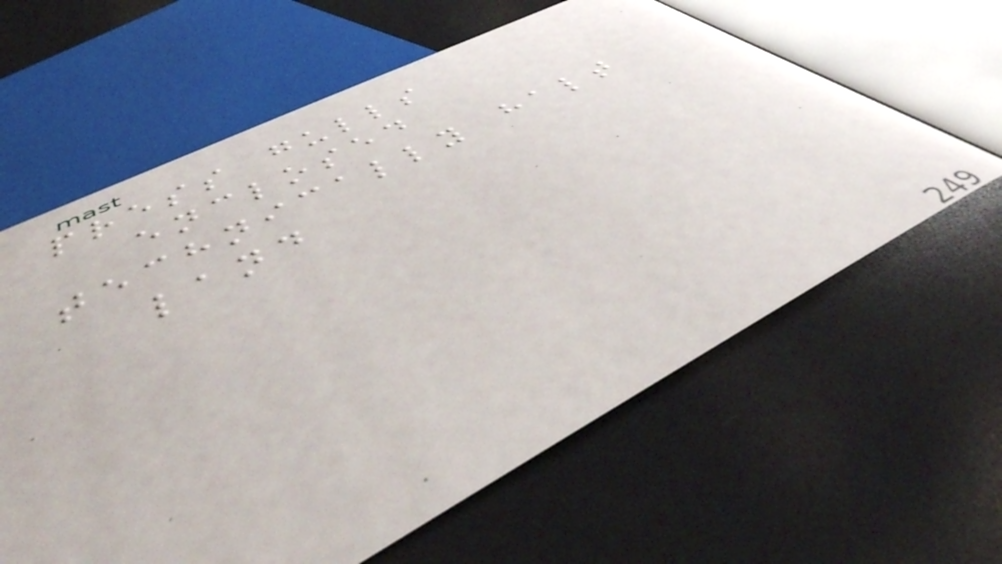press gulls
enclosed
technically halt
land
